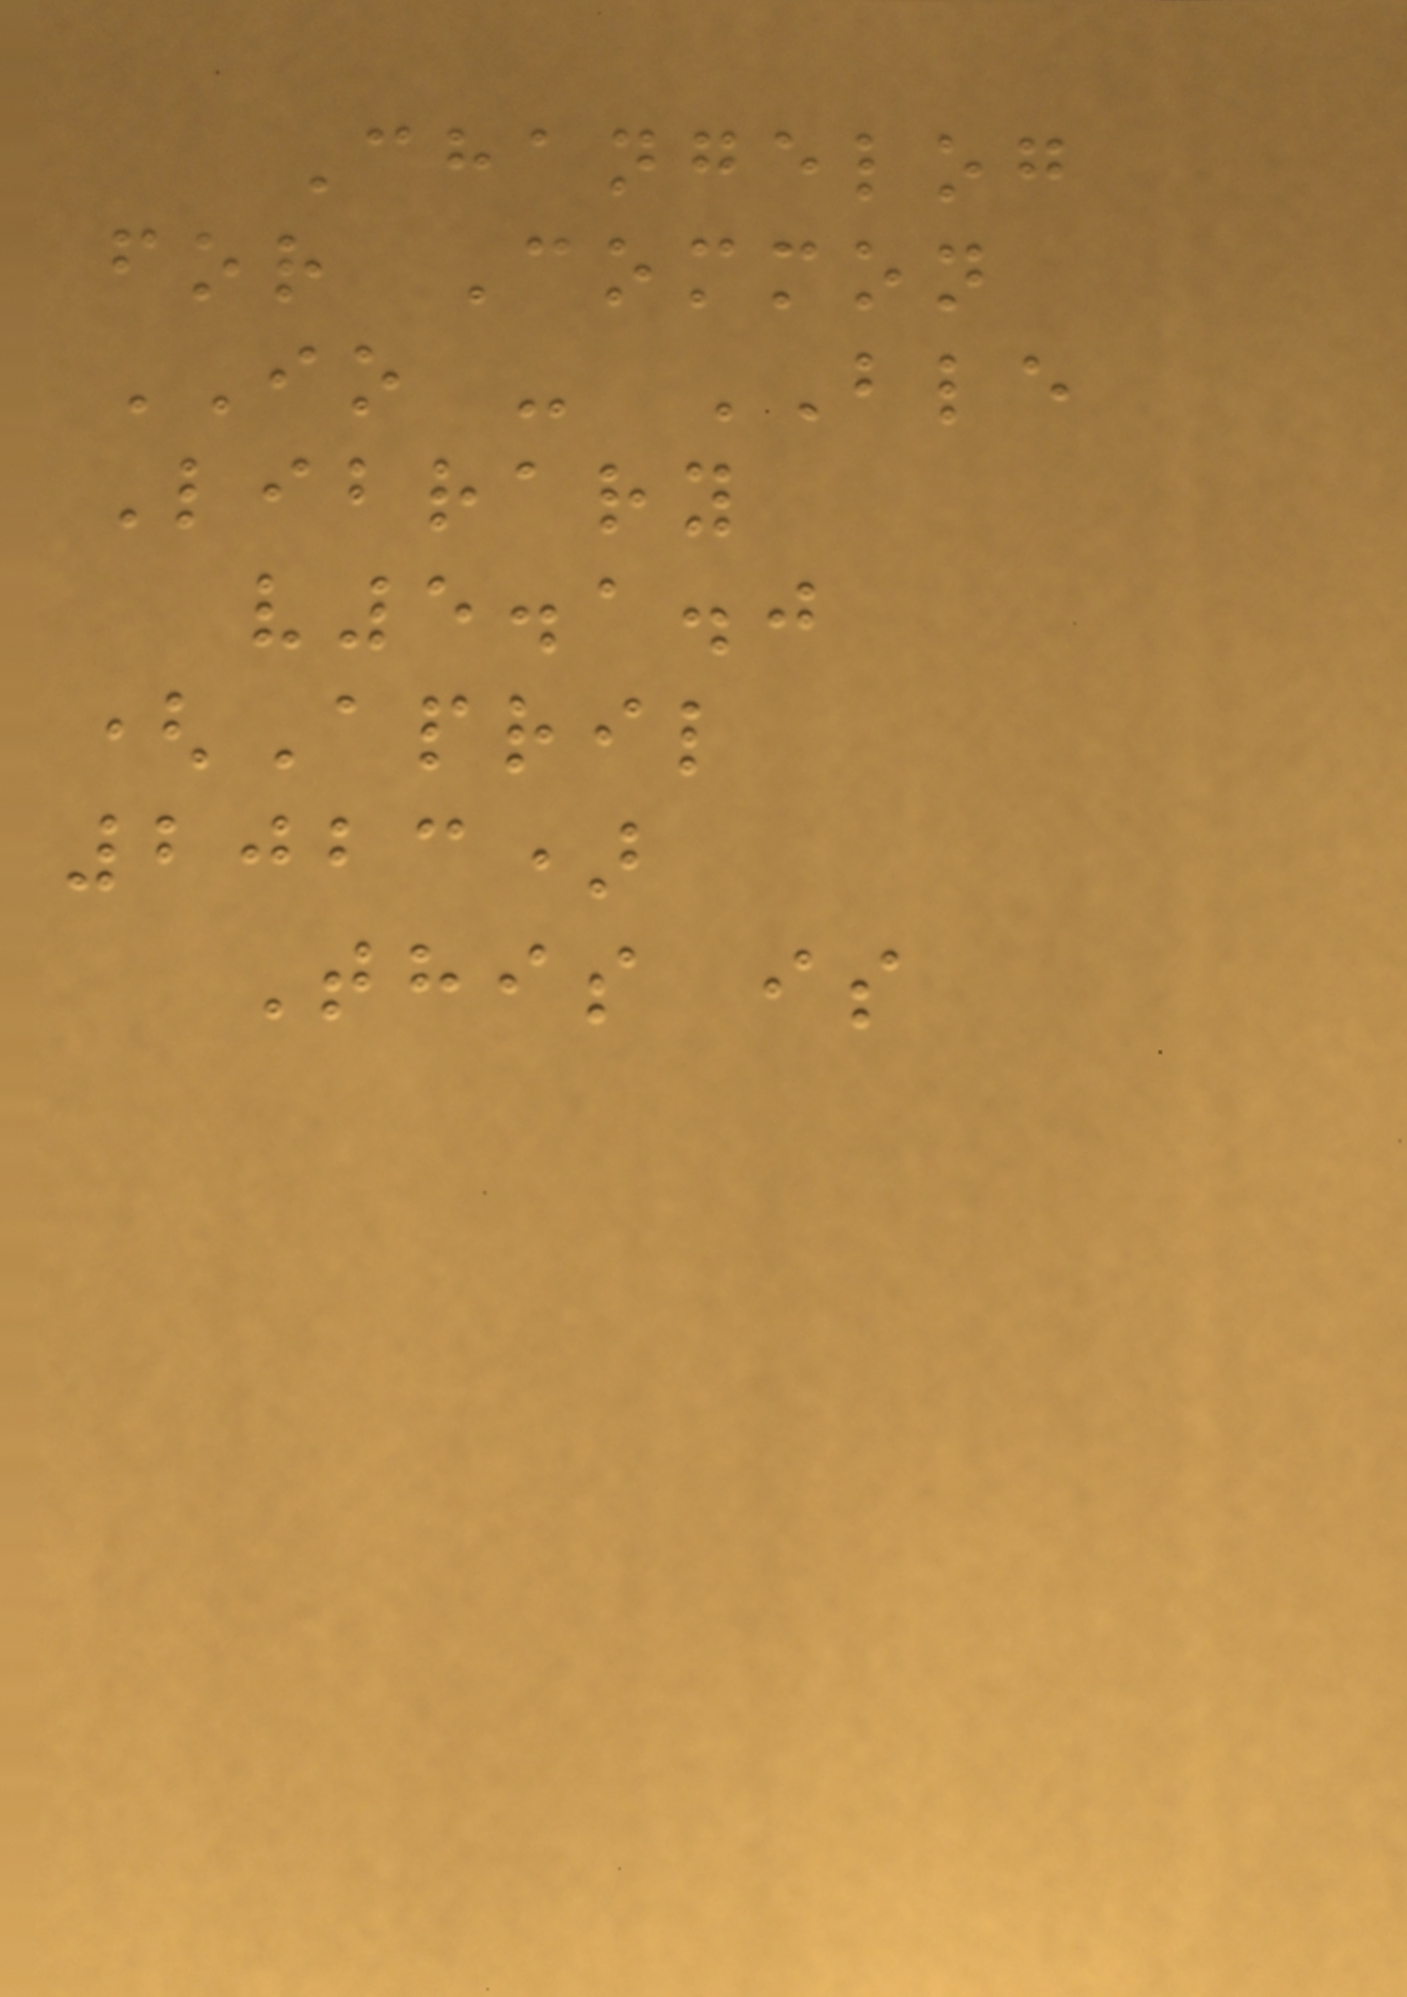Changelog
for Common
IO - BLE
Library
v5.1.0
(April
2023)
This is
